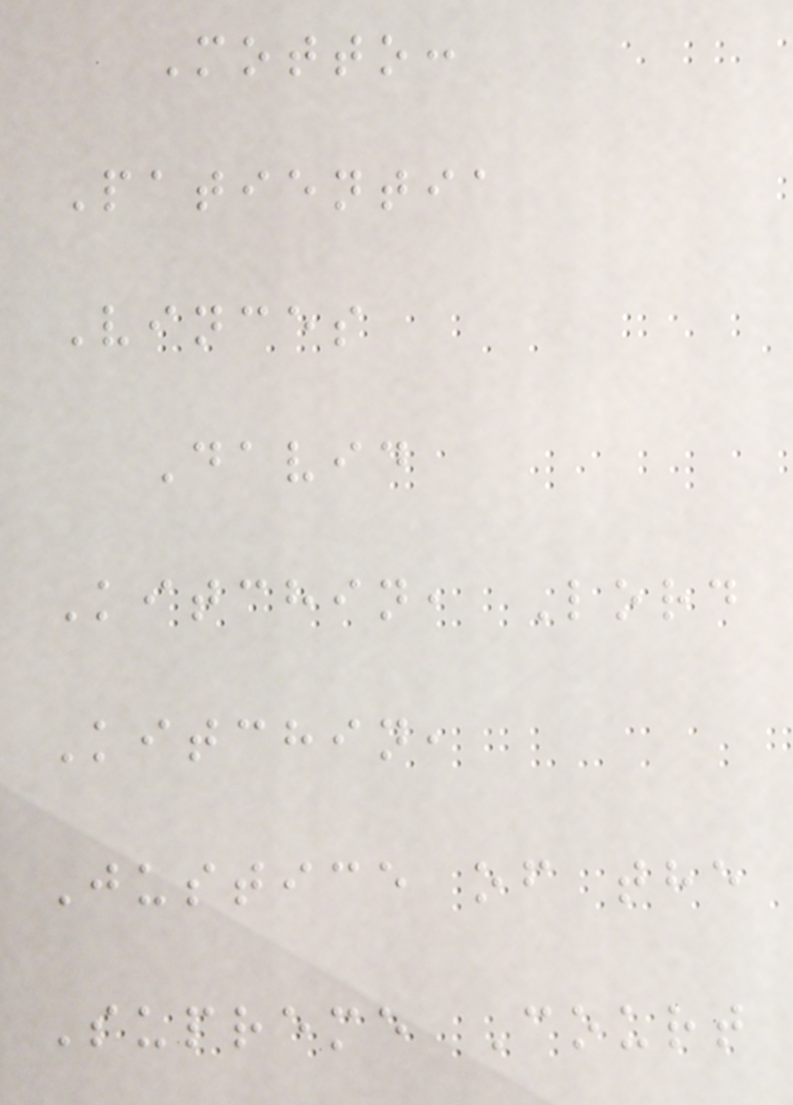Motto:
Patientia
Vinces
David
Kitchin, Lord
Kitchin,
Justice of the
Supreme Court
